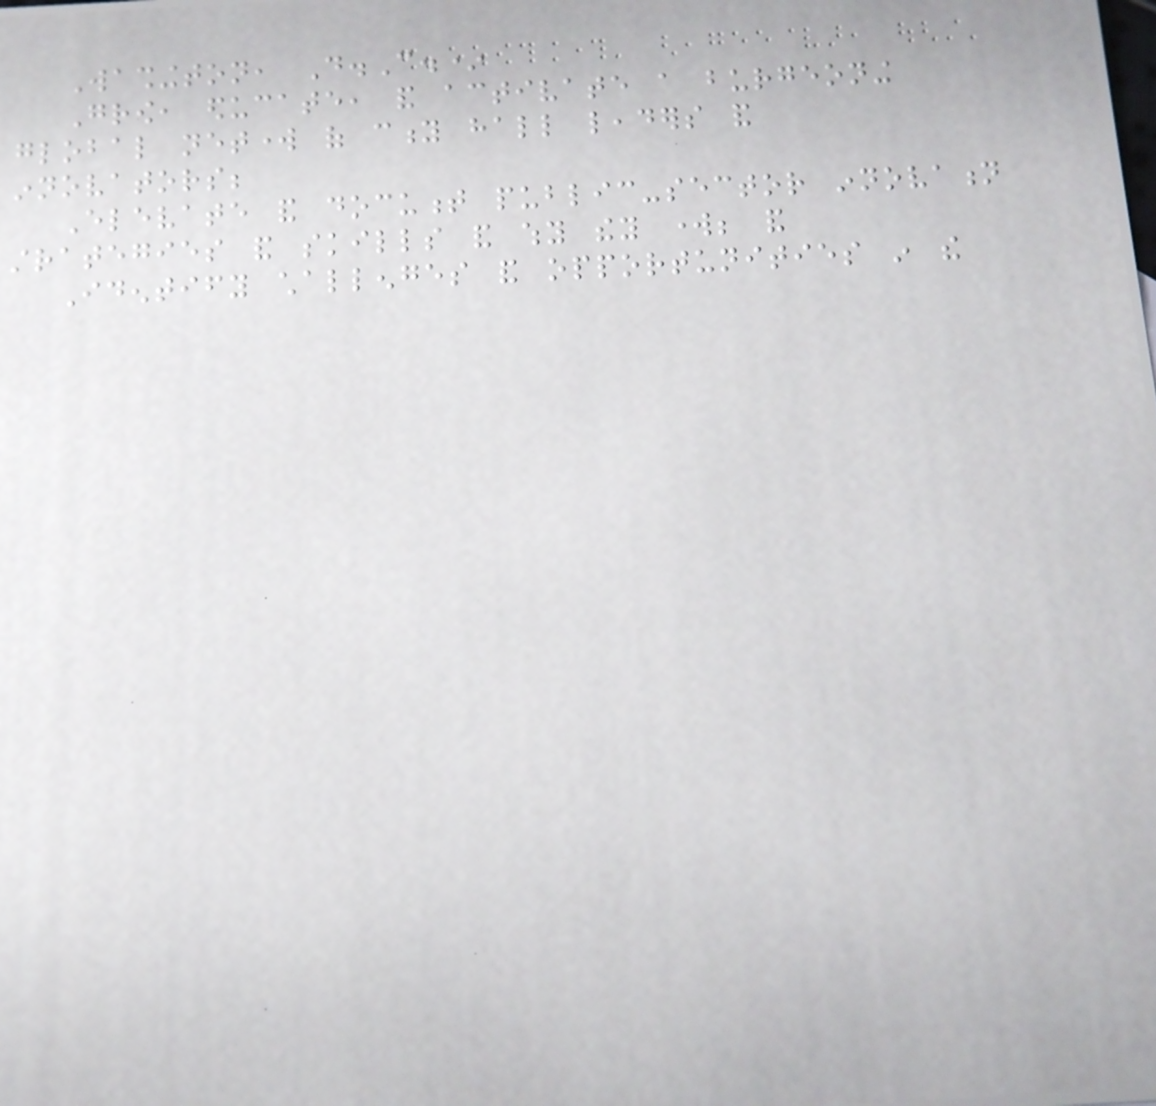Washington, D.C.*
Grow, educate, and activate a burgeoning
global network of city hall leaders and
innovators;
Elevate and document public-sector innovation
strategies and skills and why they work; and
Identify challenges and opportunities in the
